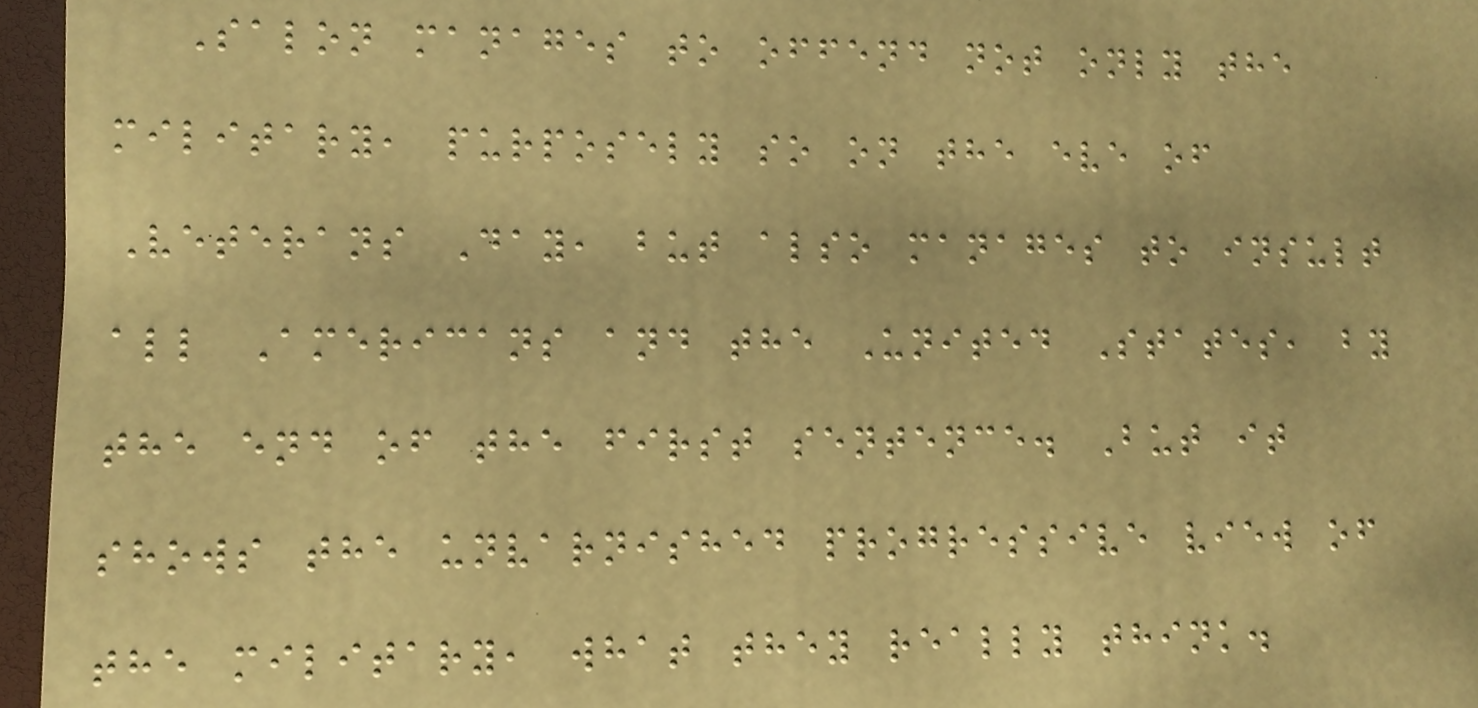Salon manages to offend not only the
military, purposely so on the eve of
Veterans Day, but also manages to insult
all Americans and the United States, by
the end of the first sentence. But it
shows the unvarnished progressive view of
the military, what they really think.
